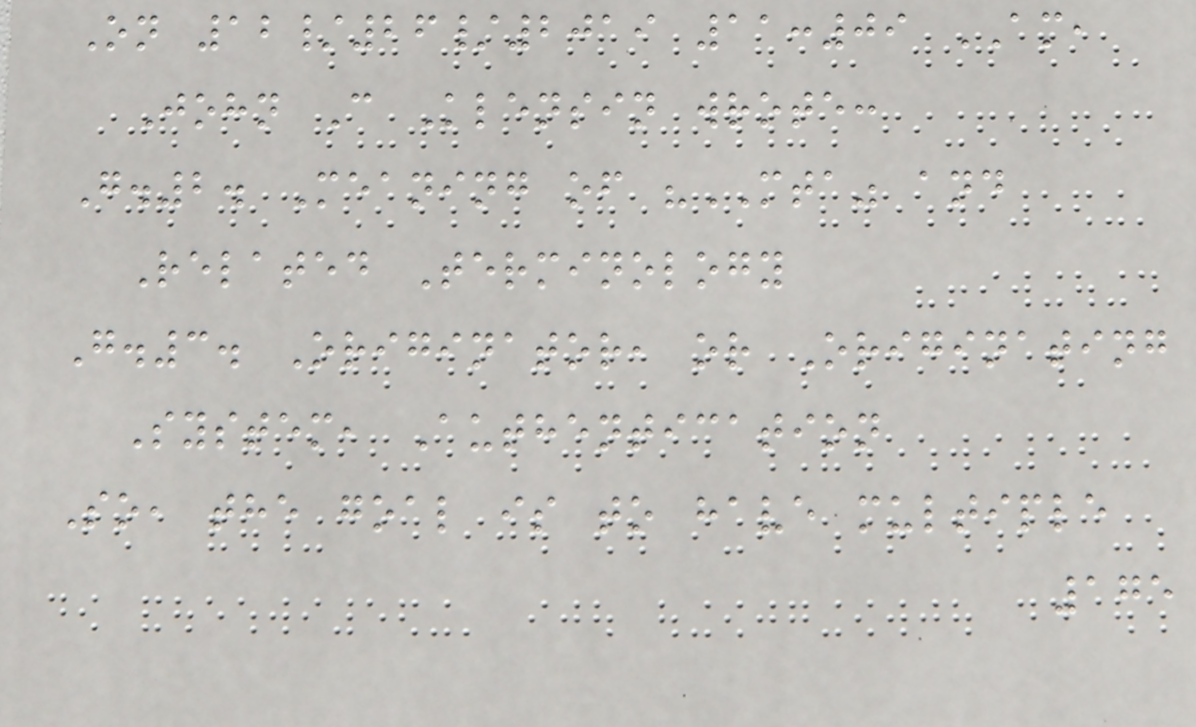On 12/26/2019 11:09 AM,
John C Klensin wrote:
G.2. Meaning of "MTA" and
Related Terminology
G.3. Originator, or Originating
System, Authentication
So, the goal is to have multiple
175
